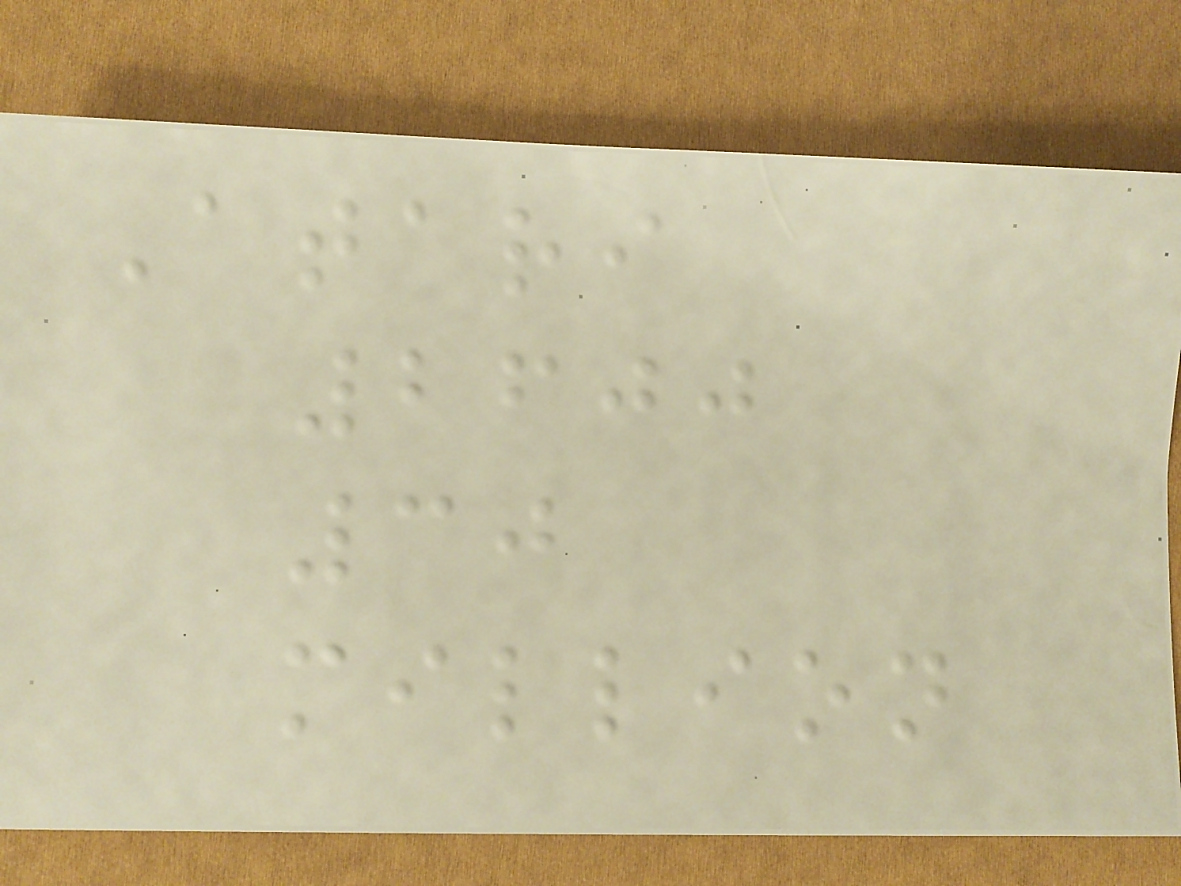Atari
2600
30
million
